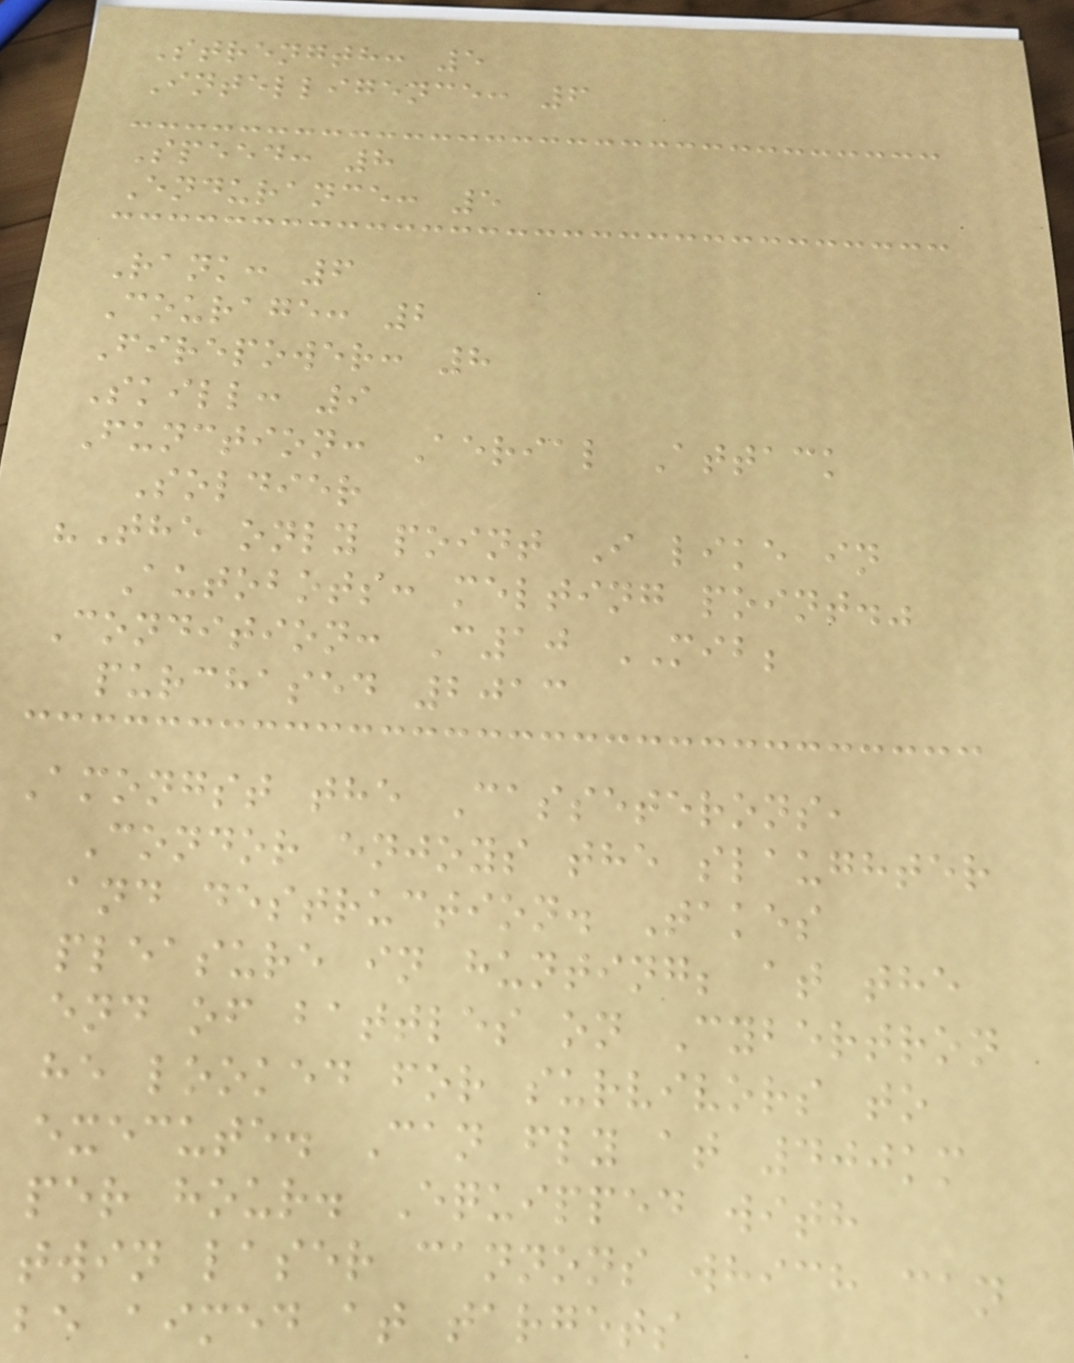Strength: 5
Intelligence: 6
Speed: 8
Endurance: 5
Rank: 6
Courage: 2
Firepower: 8
Skill: 9
Function: Aerial Attack
Soldier
"The only point I like in
Autobots: melting point."
Condition: C10 MIB;
purchased 2013
Amongst the Casseterons,
Condor enjoys the slaughter
and destruction. Takes
pleasure in hunting; at the
end of battles on Cybertron
he looked for survivors to
execute. Can fly at 400km
per hour. Equipped with
twin laser cannons which can
be aimed at targets
